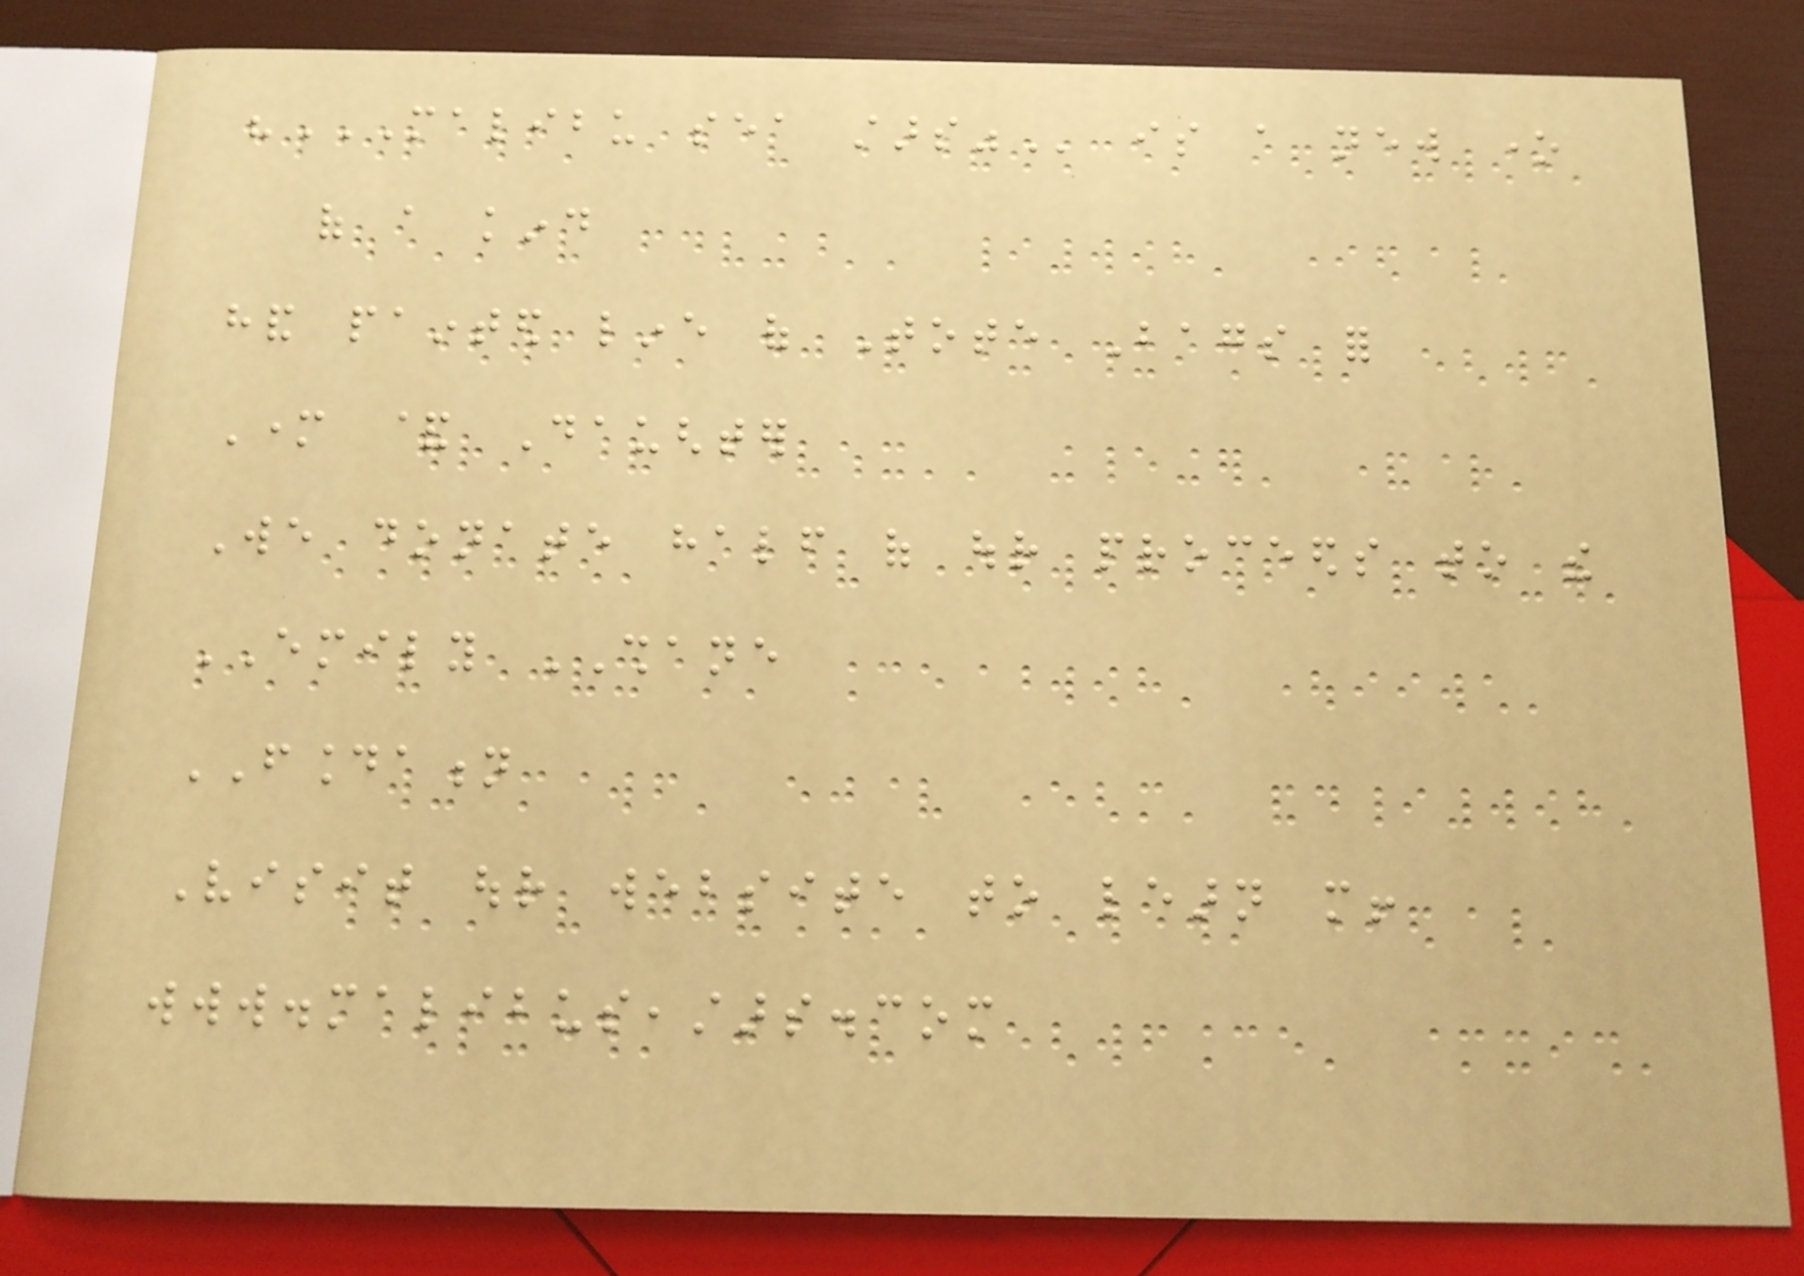"MALIBU SEA STARS" is a new one
of a kind
hand painted line of Tote Bags for
Mother & Daughter
We donate half of our proceeds to the
EMILY SHANE
FOUNDATION
Visit our website to learn more!
www.malibuseastars.com
